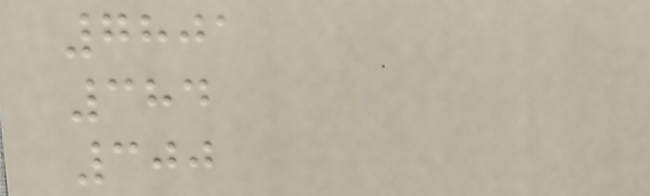7801
384
300
